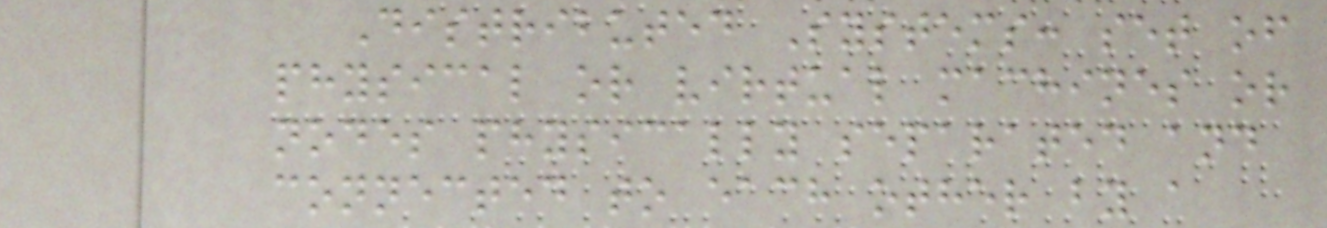Distributed Systems: set of
physical or virtual machines or
nodes physically separated and
connected to each other by a
